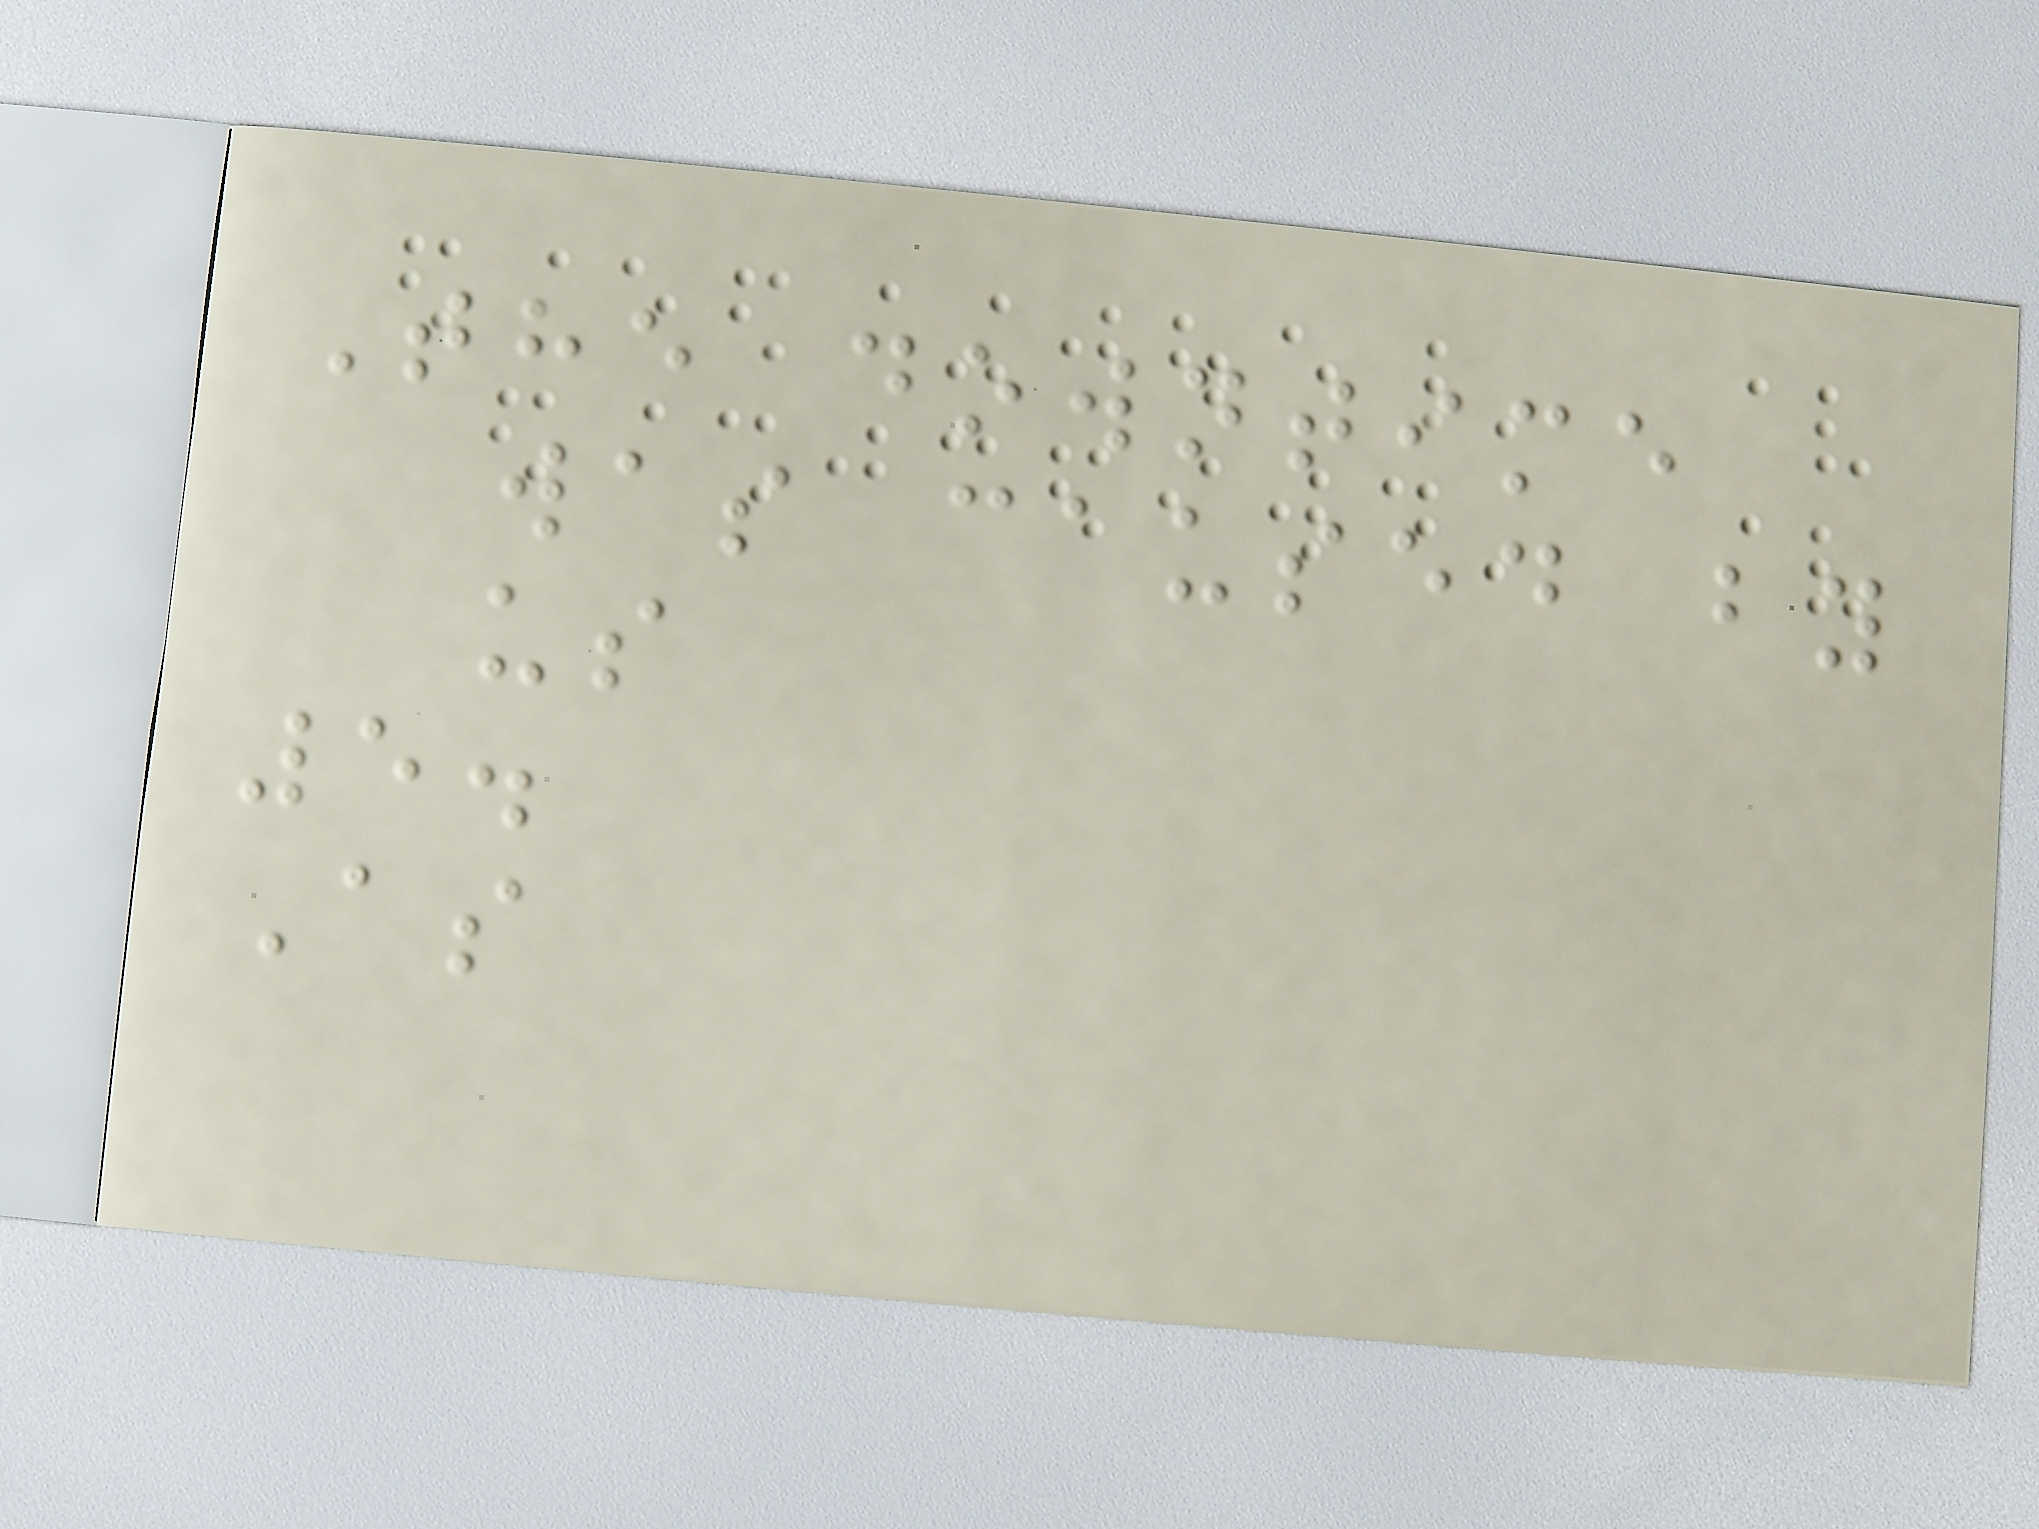The downtime
was caused by
us
5.
As
